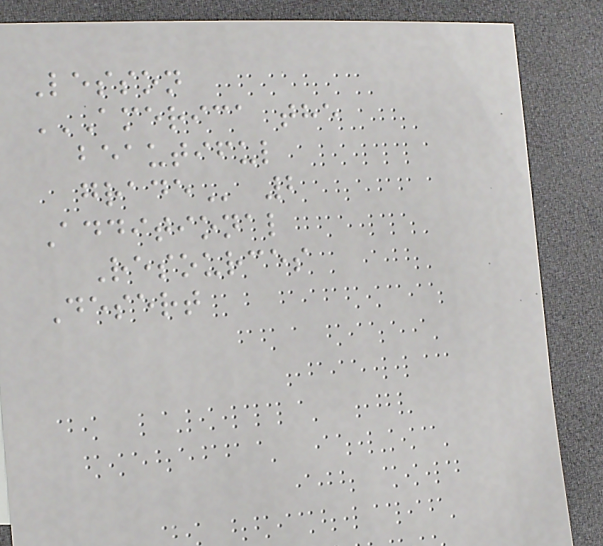Lesson
AMERICA THE
BEAUTIFUL
GRADE 2
Additional
Resources
Desert
